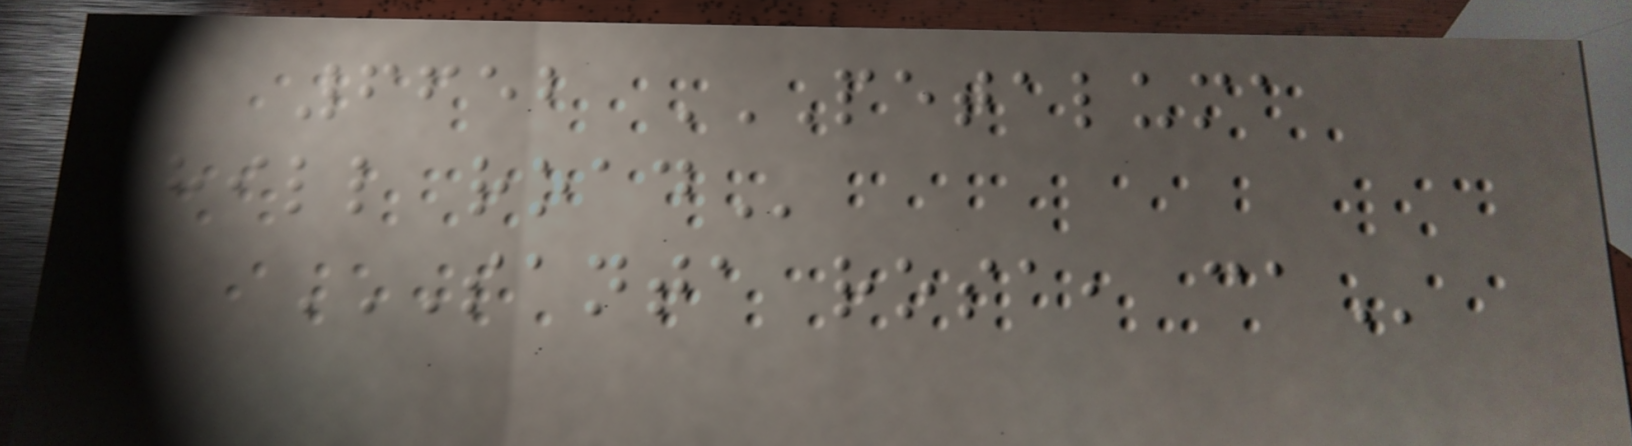6652 PETALUMA
HILL ROAD
SANTA ROSA, CA
